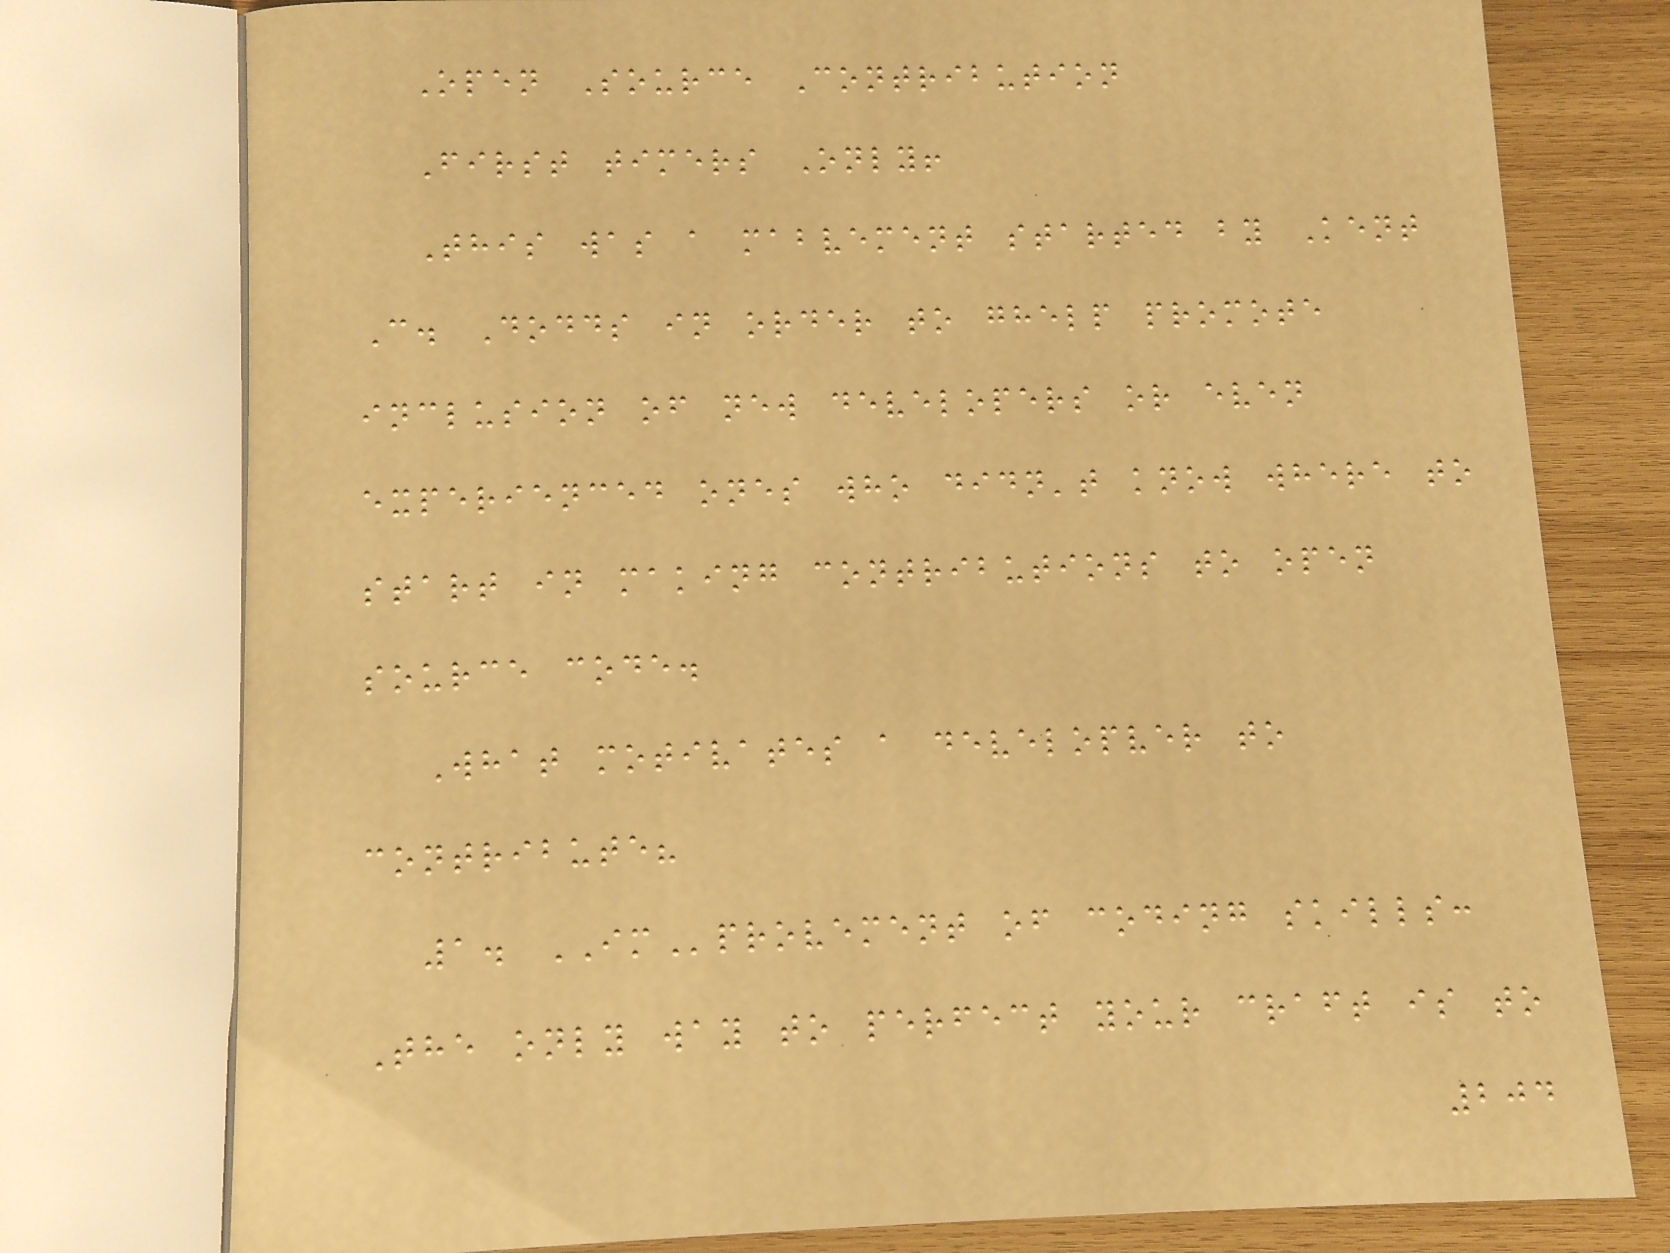Open Source Contribution
First timers Only!
This was a mabvement started by Kent
C. Dodds in order to ghelp promote
inclusion of new developers or even
experienced ones who didn't know where to
start in making contributions to open
source code.
What motivates a developver to
contribute?
1. IMprovement of coding skills:
The only way to perfect your craft is to
204
